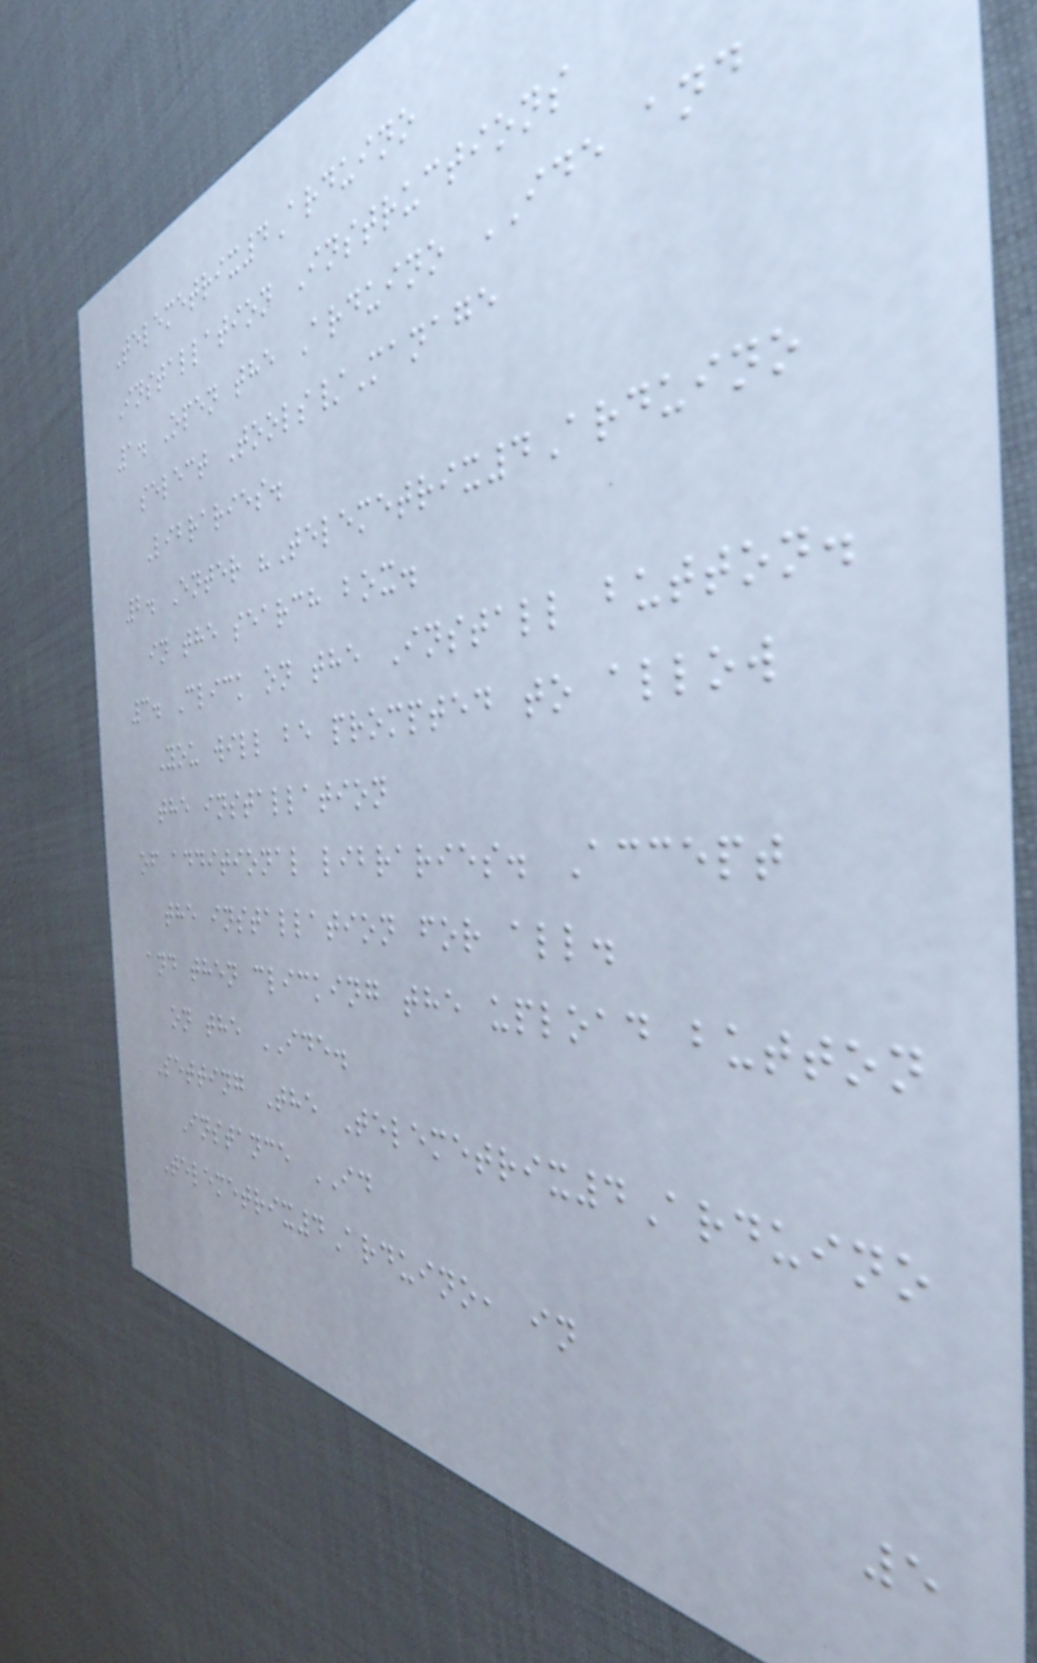Telemetrix4Arduino
Installation Instructions
1. Open the Arduino IDE and
select Tools/Manage
Libraries.
2. Enter "Telemetrix4Arduino
in the search box.
3. Click on the Install button.
You will be prompted to allow
the installation
of additional libraries. Accept
the installation for all.
and then clicking the upload button
on the IDE.
Setting The Telemetrix4Arduino
Instance ID
Telemetrix4Arduino, in
5
